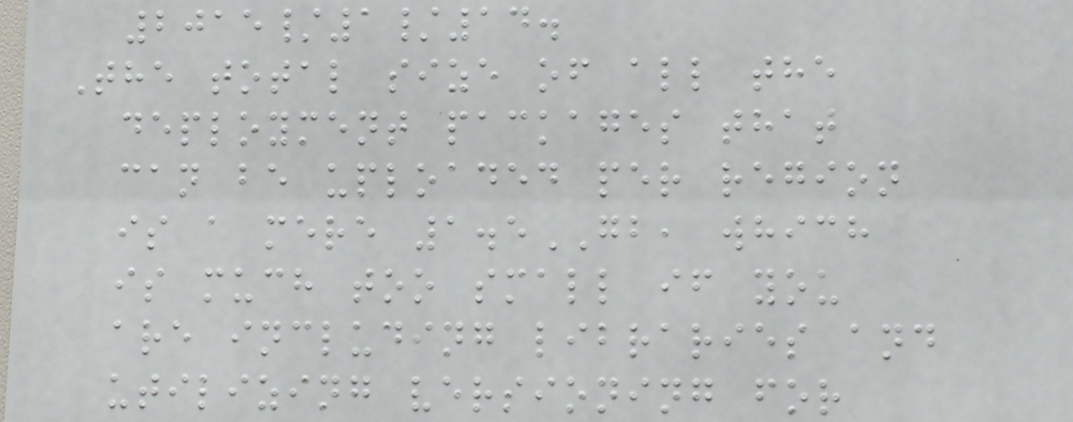2015/1/14.
The total size of all the
deployment packages that
can be uploaded per region
is a mere 1.5GB, which
is much too small if you
are including libraries and
utilizing versioning for
